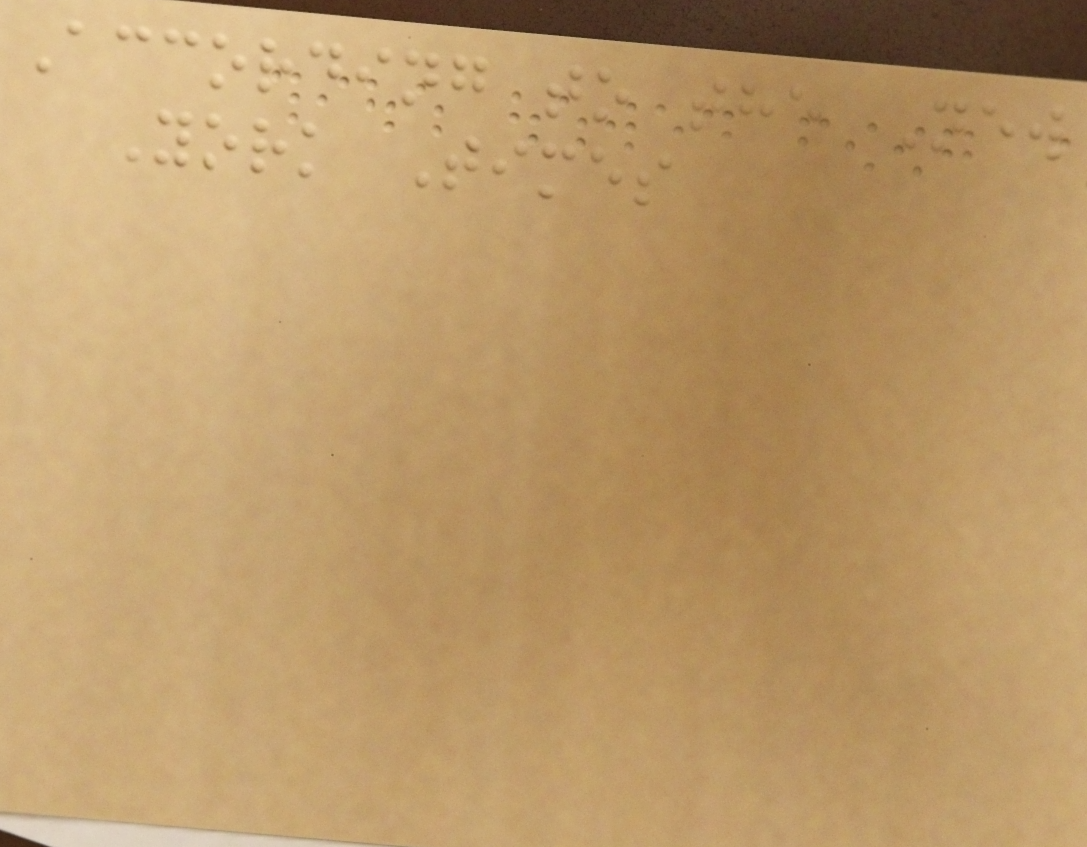According to the New
York Times
